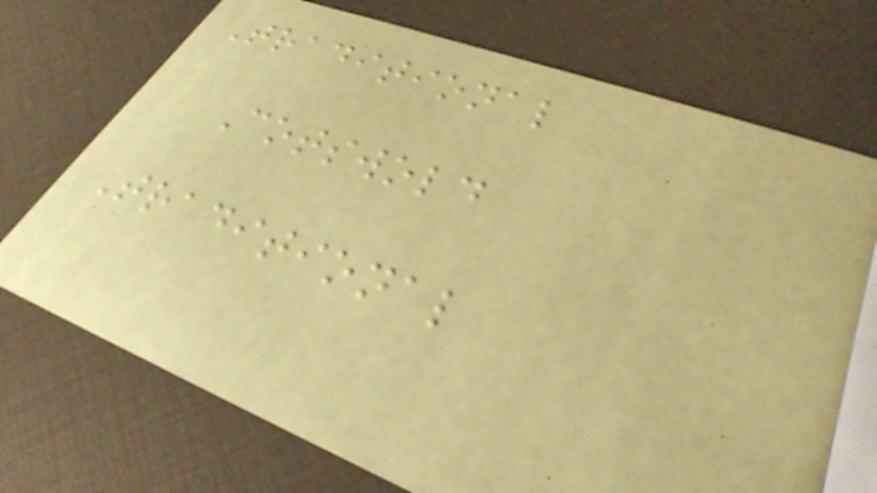Traditional
Cotswold
Traditional
